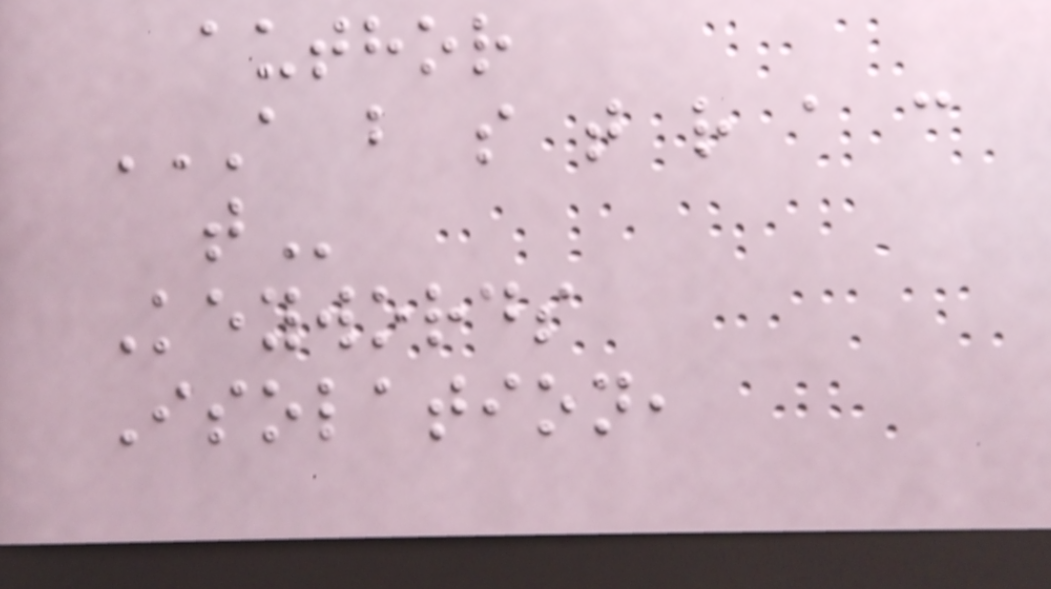author
A B S T R A C
T
Keywords
Isolation,
